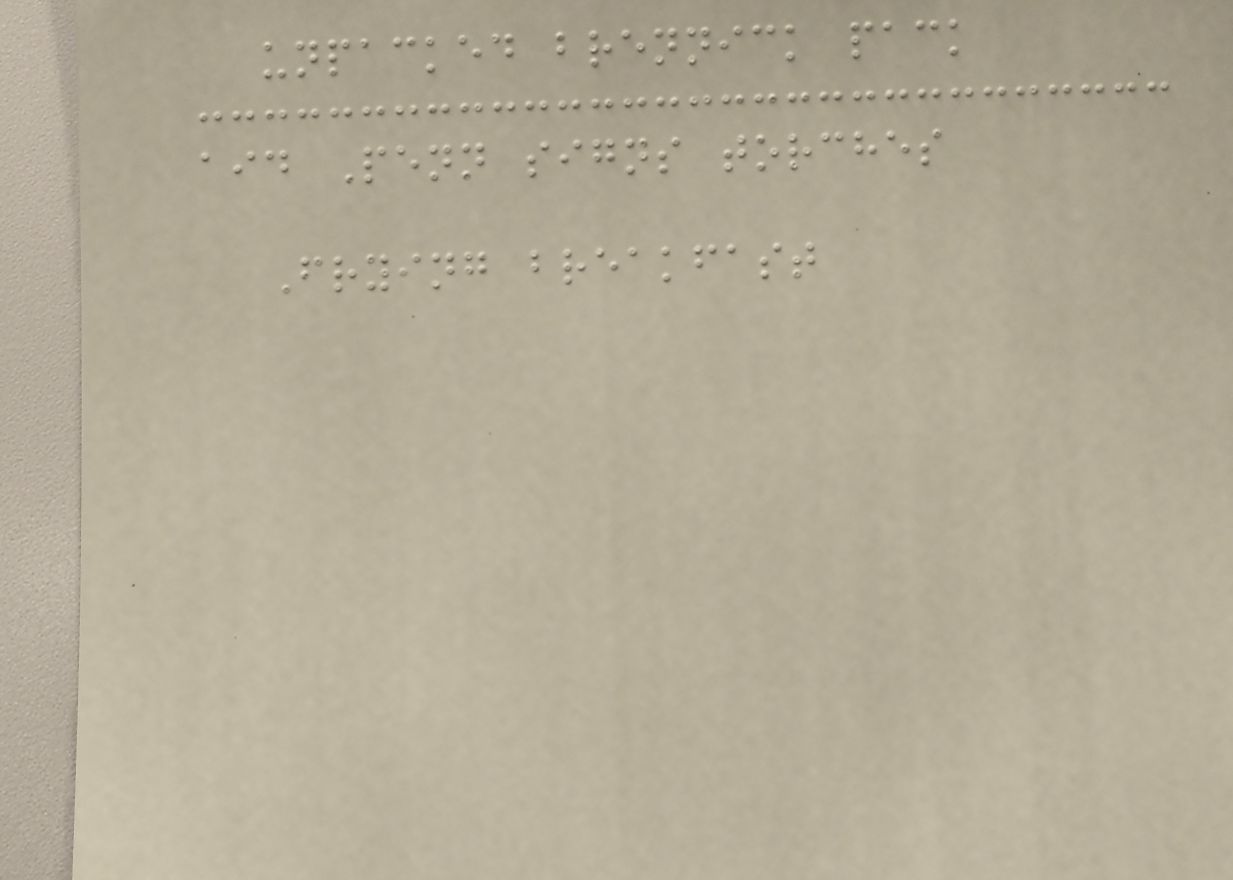unpacked brennick pack
aid Penn signs torches
Frying breakfast
